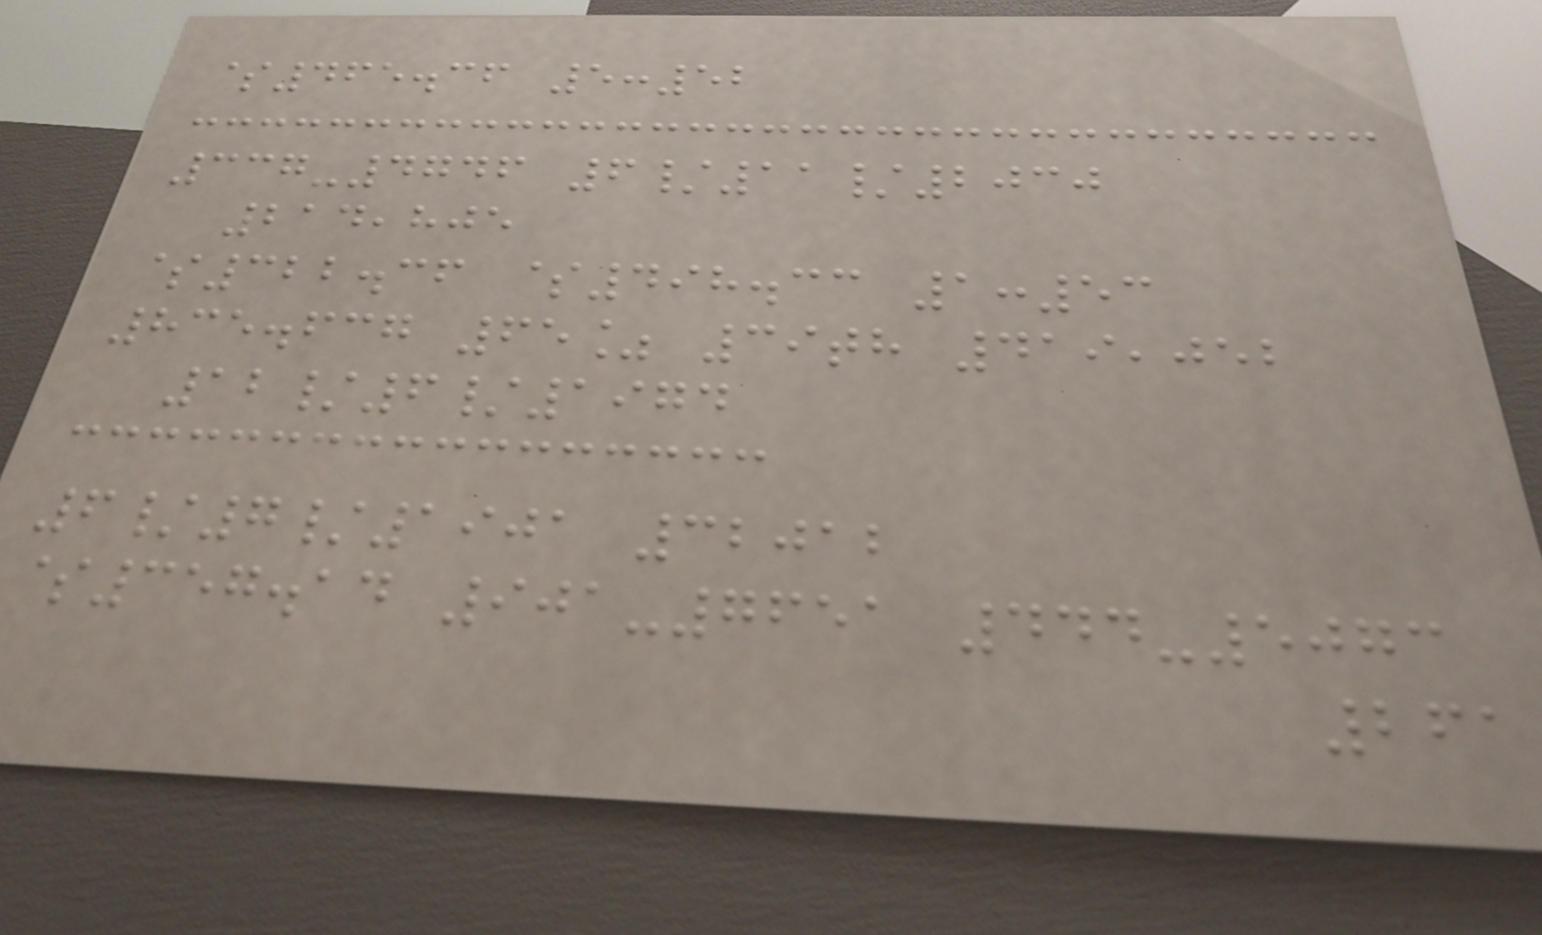$465.36 5:52
337-4746 6/11/2030
214,805
$322.36 $498.33 1:53
835.637 65% 39th 419,052
12/6/1974
6/7/1901 32012
$357.14 901-7651 444-5073
261
